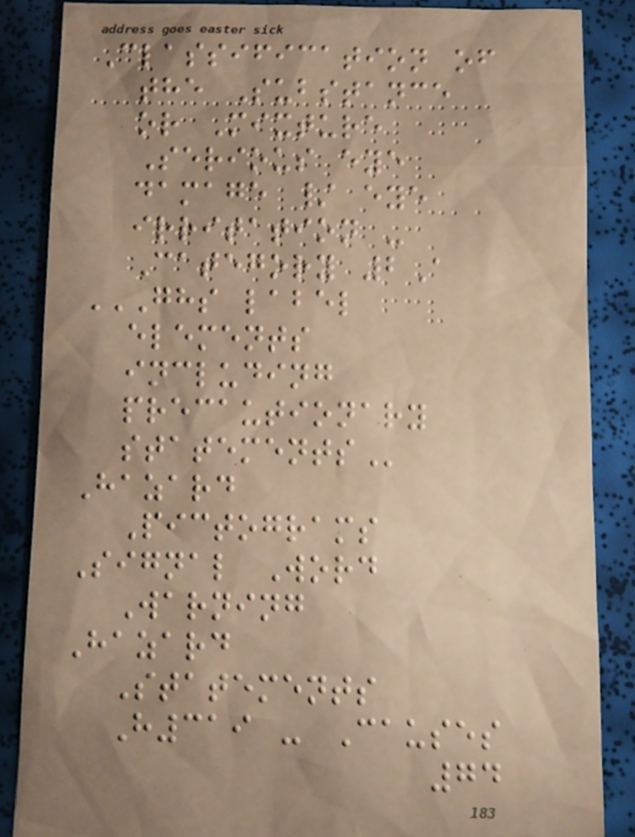Classification of
the Substance
or Mixture
Serious eye
damage / eye
irritation -
Category 2A
GHS LABEL
ELEMENTS
INCLUDING
PRECAUTIONARY
STATEMENTS
Hazard
Pictograms
Signal Word
Warning
Hazard
Statements
H319 - Causes
74
